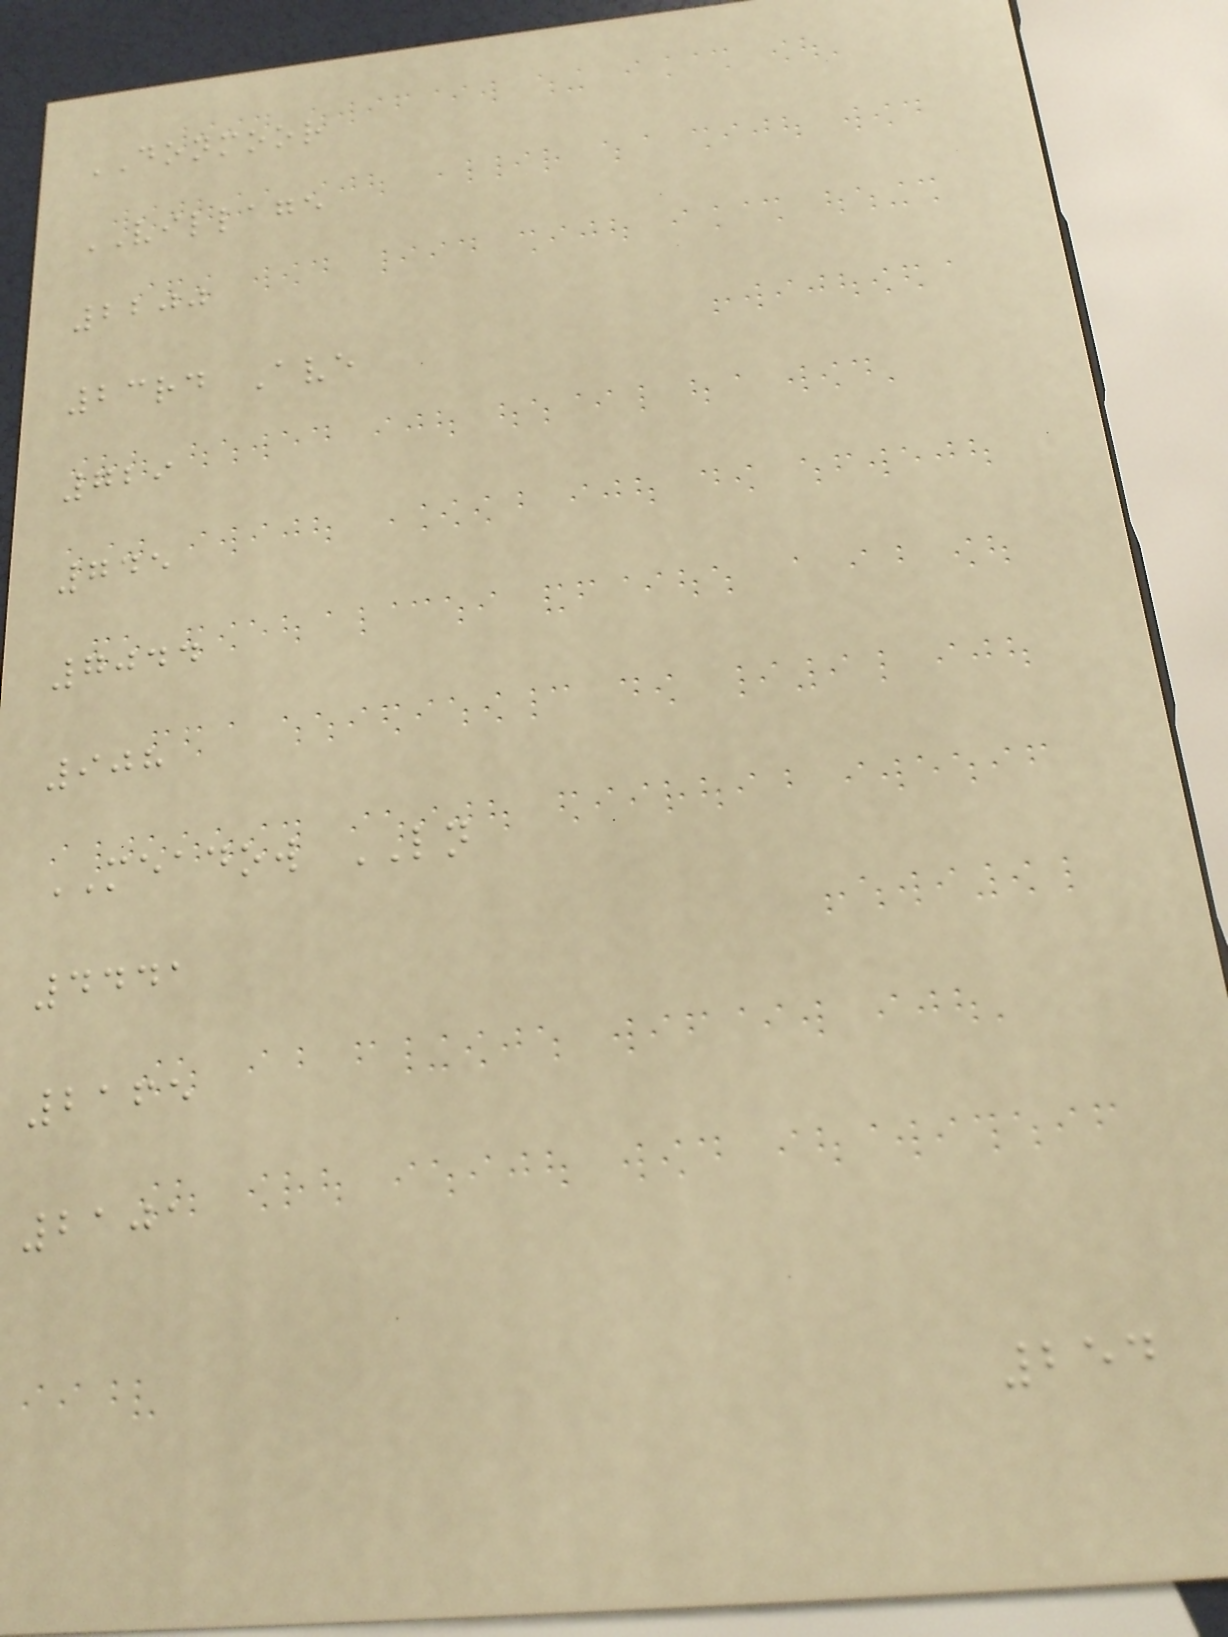DONMOOR
VILLAGE
2200
23rd Ave
729
745
7044
908
MEADOW LN
4441
2165
2101
254
